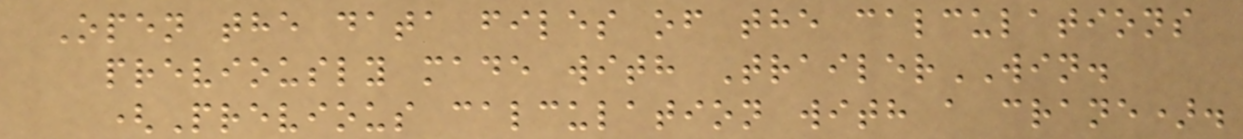Open the data files of the calculations
previously made with TrailerWIN.
(Previous calculation with a crane).
